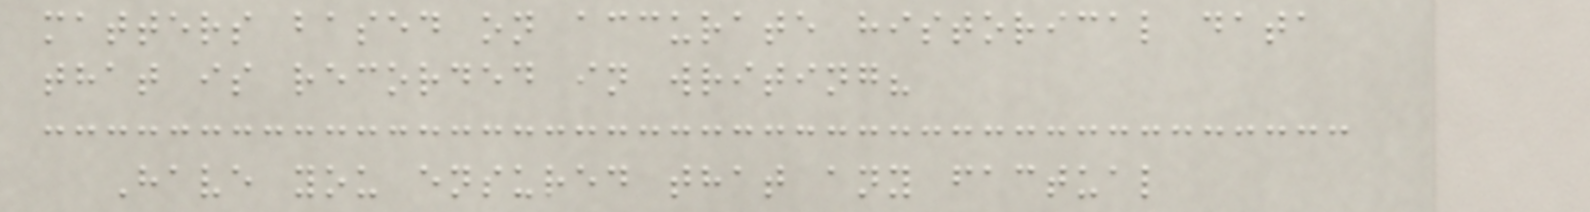matters based on accurate historical data
that is recorded in writing?
Have you ensured that any factual
